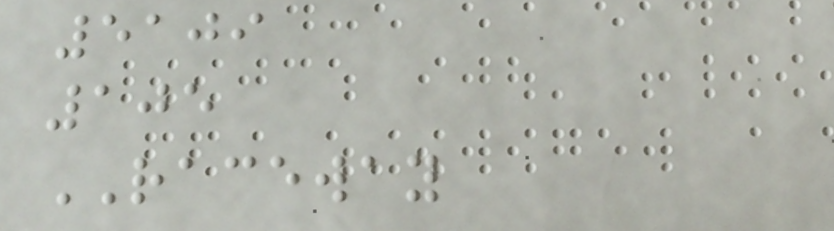5109
105
RACEWAY
